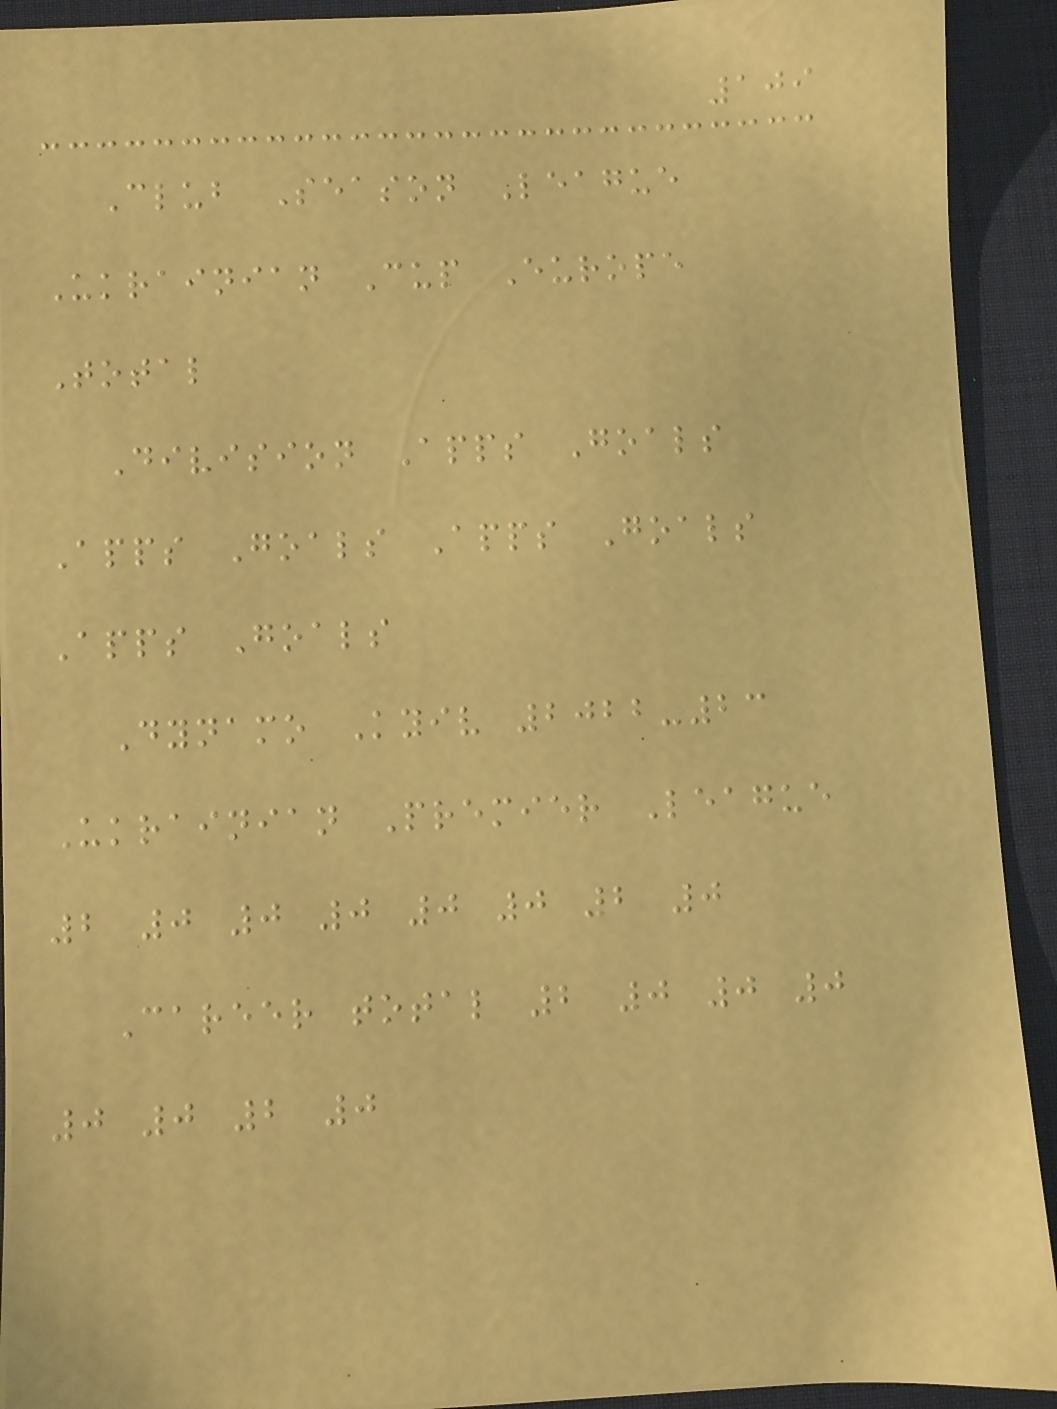109
Club Season League
Ukrainian Cup Europe
Total
Division Apps Goals
Apps Goals Apps Goals
Apps Goals
Dynamo Kyiv 2022-23
Ukrainian Premier League
2 0 0 0 0 0 2 0
Career total 2 0 0 0
0 0 2 0
